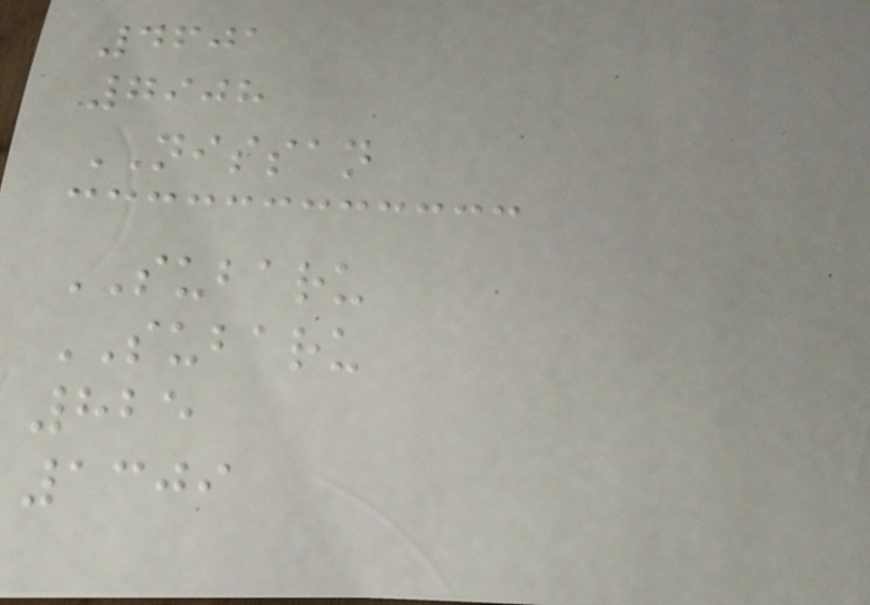4601
7908
NISSAN
SUBARU
SUBARU
825
1309
